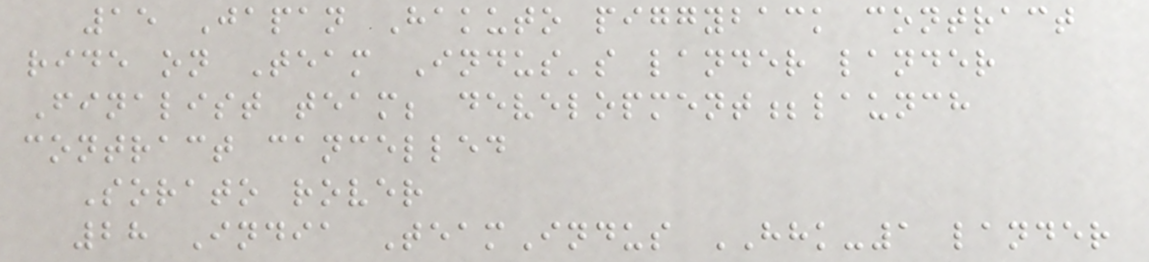15 Japan Hakuto piggyback contract
ride on Team Indus's lander lander
Finalist team; development;launch
contract cancelled
Sorato rover
28 India TeamIndus HHK-1 lander
